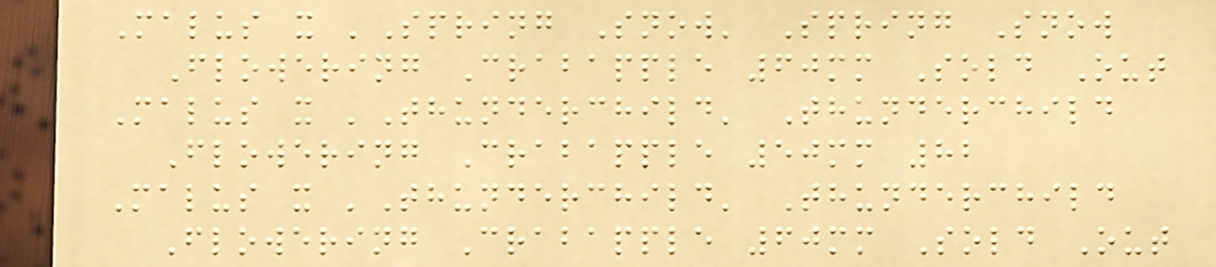Malus x 'Spring Snow' Spring Snow
Flowering Crabapple 60mm Sold Out
Malus x 'Thunderchild' Thunderchild
Flowering Crabapple 50mm 82
Malus x 'Thunderchild' Thunderchild
Flowering Crabapple 60mm Sold Out
